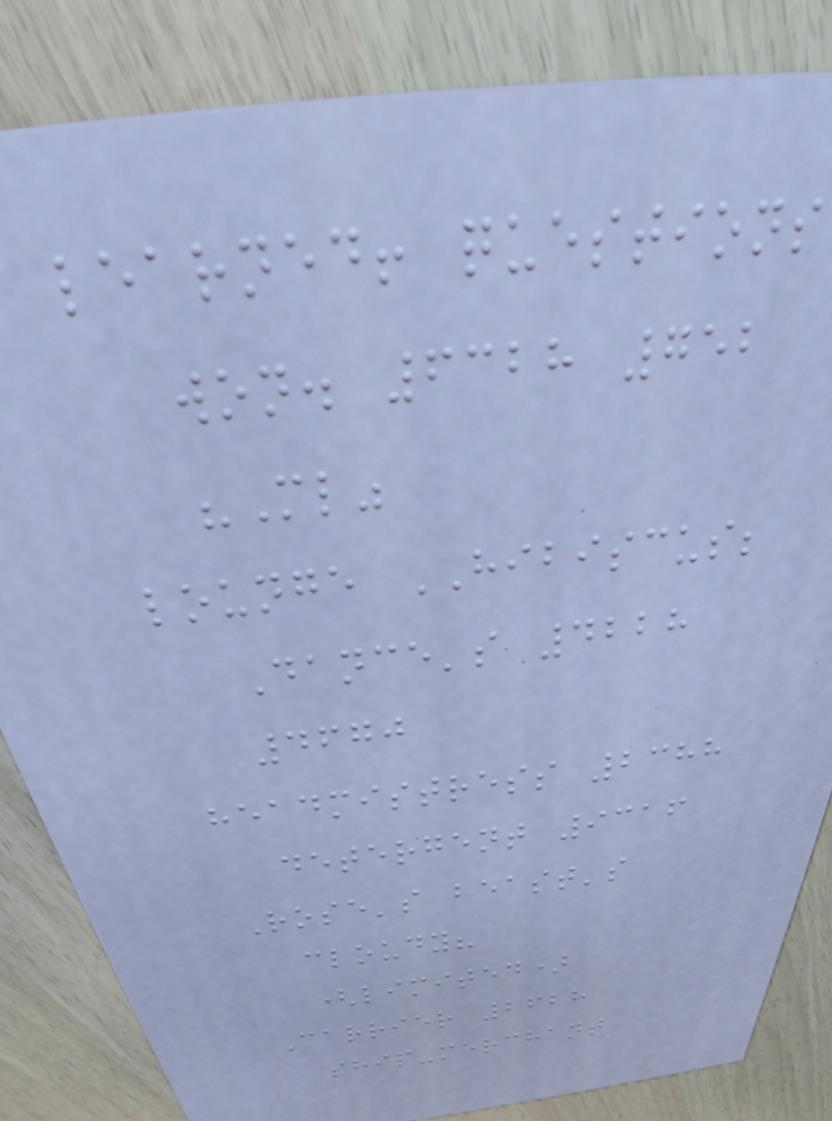learned! questions
won. 6328 752
"Ml"
lounge HIBISCUS;
Dance's 4228
4670
headmistress 2388
detergent 9316
Rose's beast's
cloudy?
(limited)
Carrier 2628
ship-merchant
